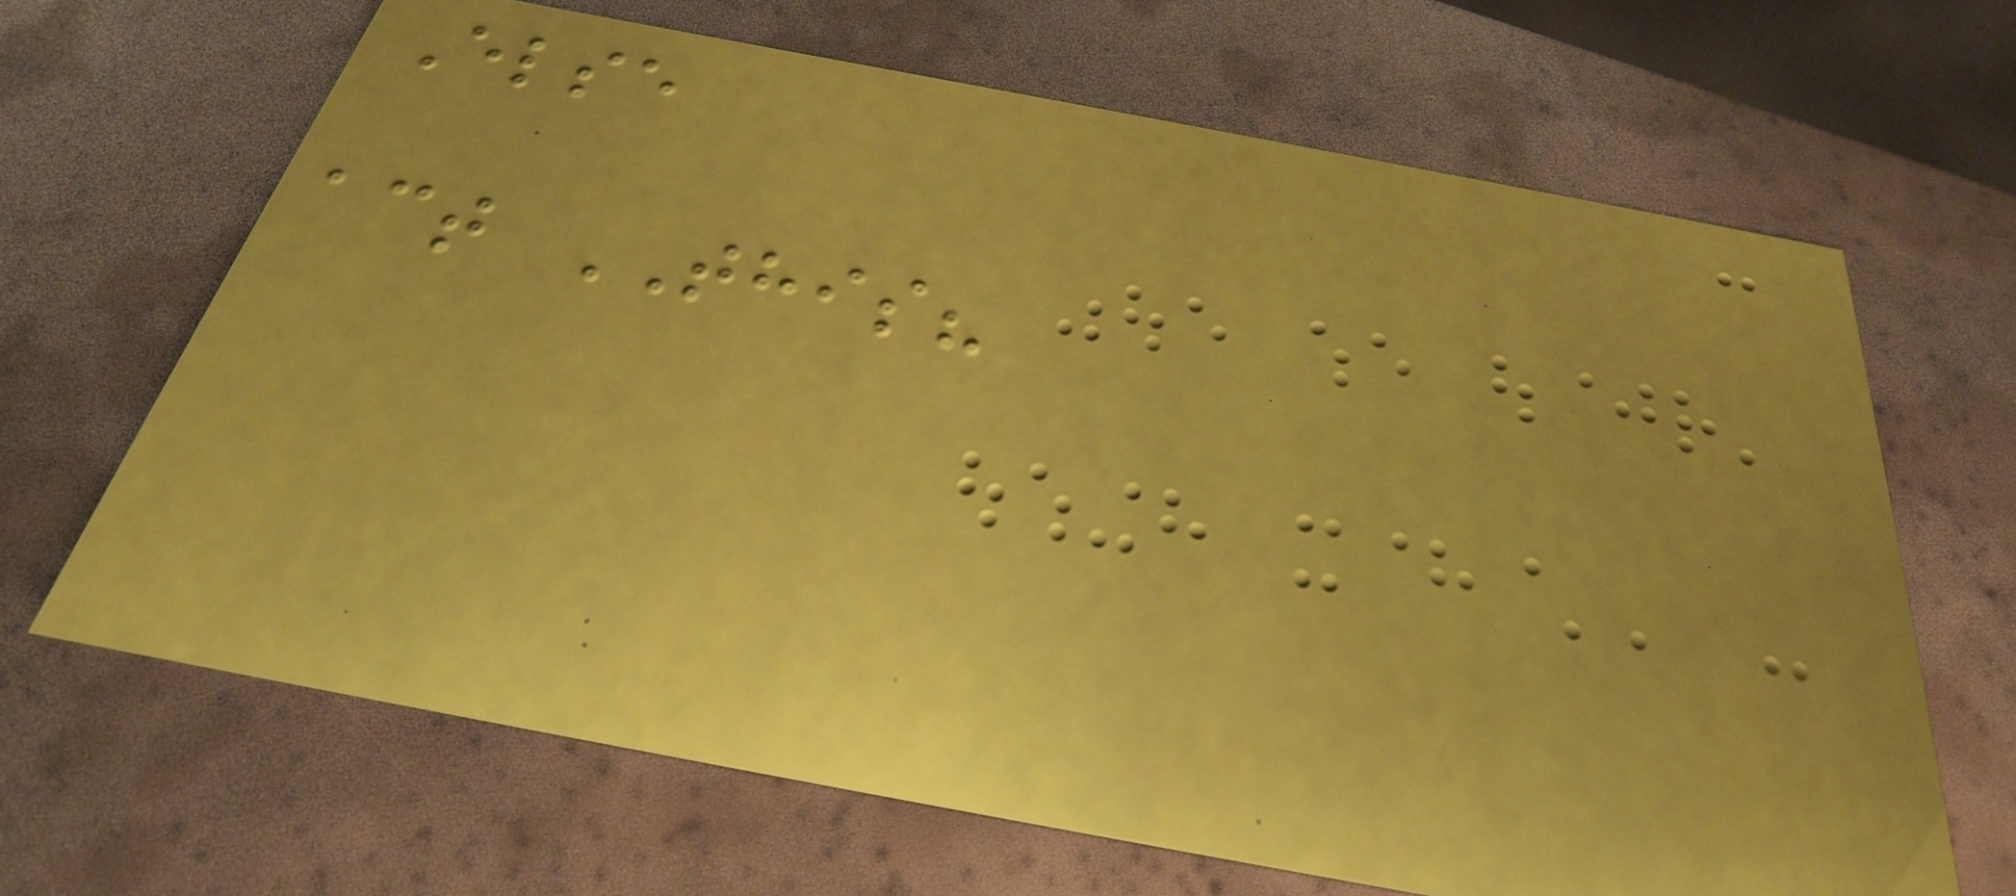Else
act THIS?
